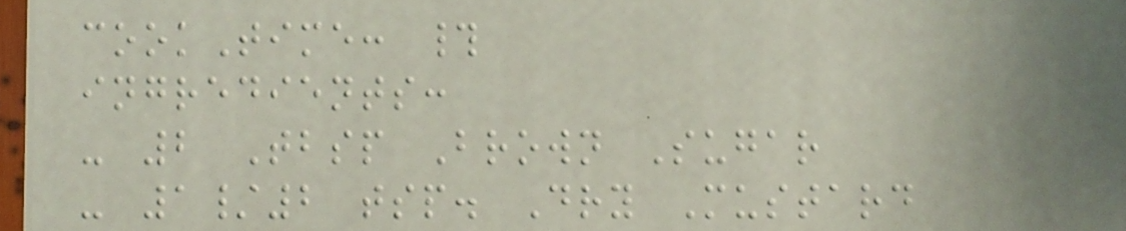cookTime: #
ingredients:
- 2 Tbsp Brown Sugar
- 1/2 tsp. Dry Mustard
